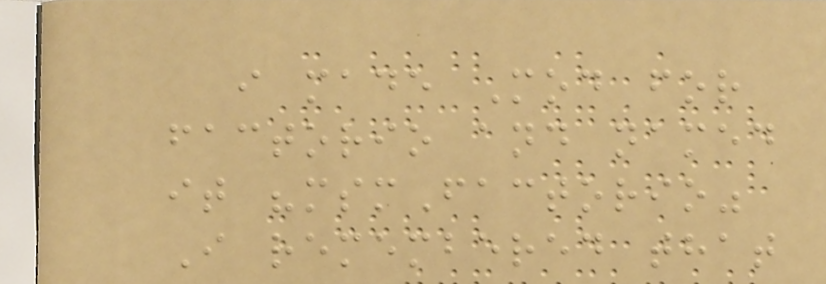i made Mod for
factorio and named
it "msmFactorio"
I remembered that
